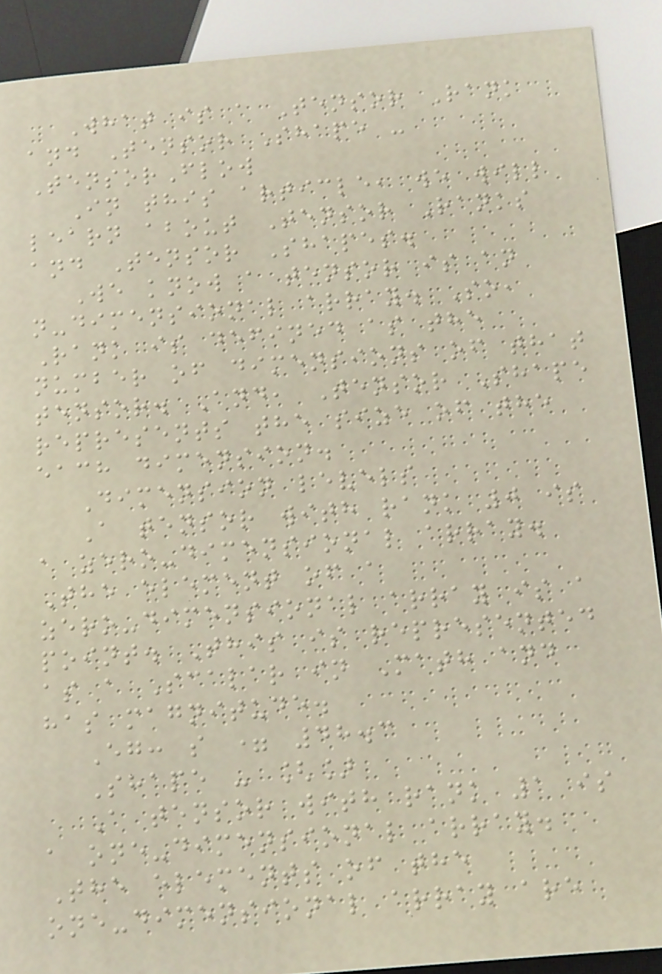What is a Tensor Rank
and Tensor Shape -
TensorFlow
In this article, we will
learn about Tensor Ranks
and Tensor Shapes.
We know a tensor is an
n-dimensional array. So,
Rank is defined as the
number of dimensions of that
tensor. And, Tensor Shape
represents the size of the
each dimension.
Dimension levels
A tensor with rank 0 is
a zero-dimensional array.
The element of a
zero-dimensional array is a
point. This is represented
as a Scalar in Math and
has magnitude.
Eg: s = 48.3
Shape - []
A tensor with rank 1 is
a one-dimensional array.
The elements of the
one-dimensional array are
